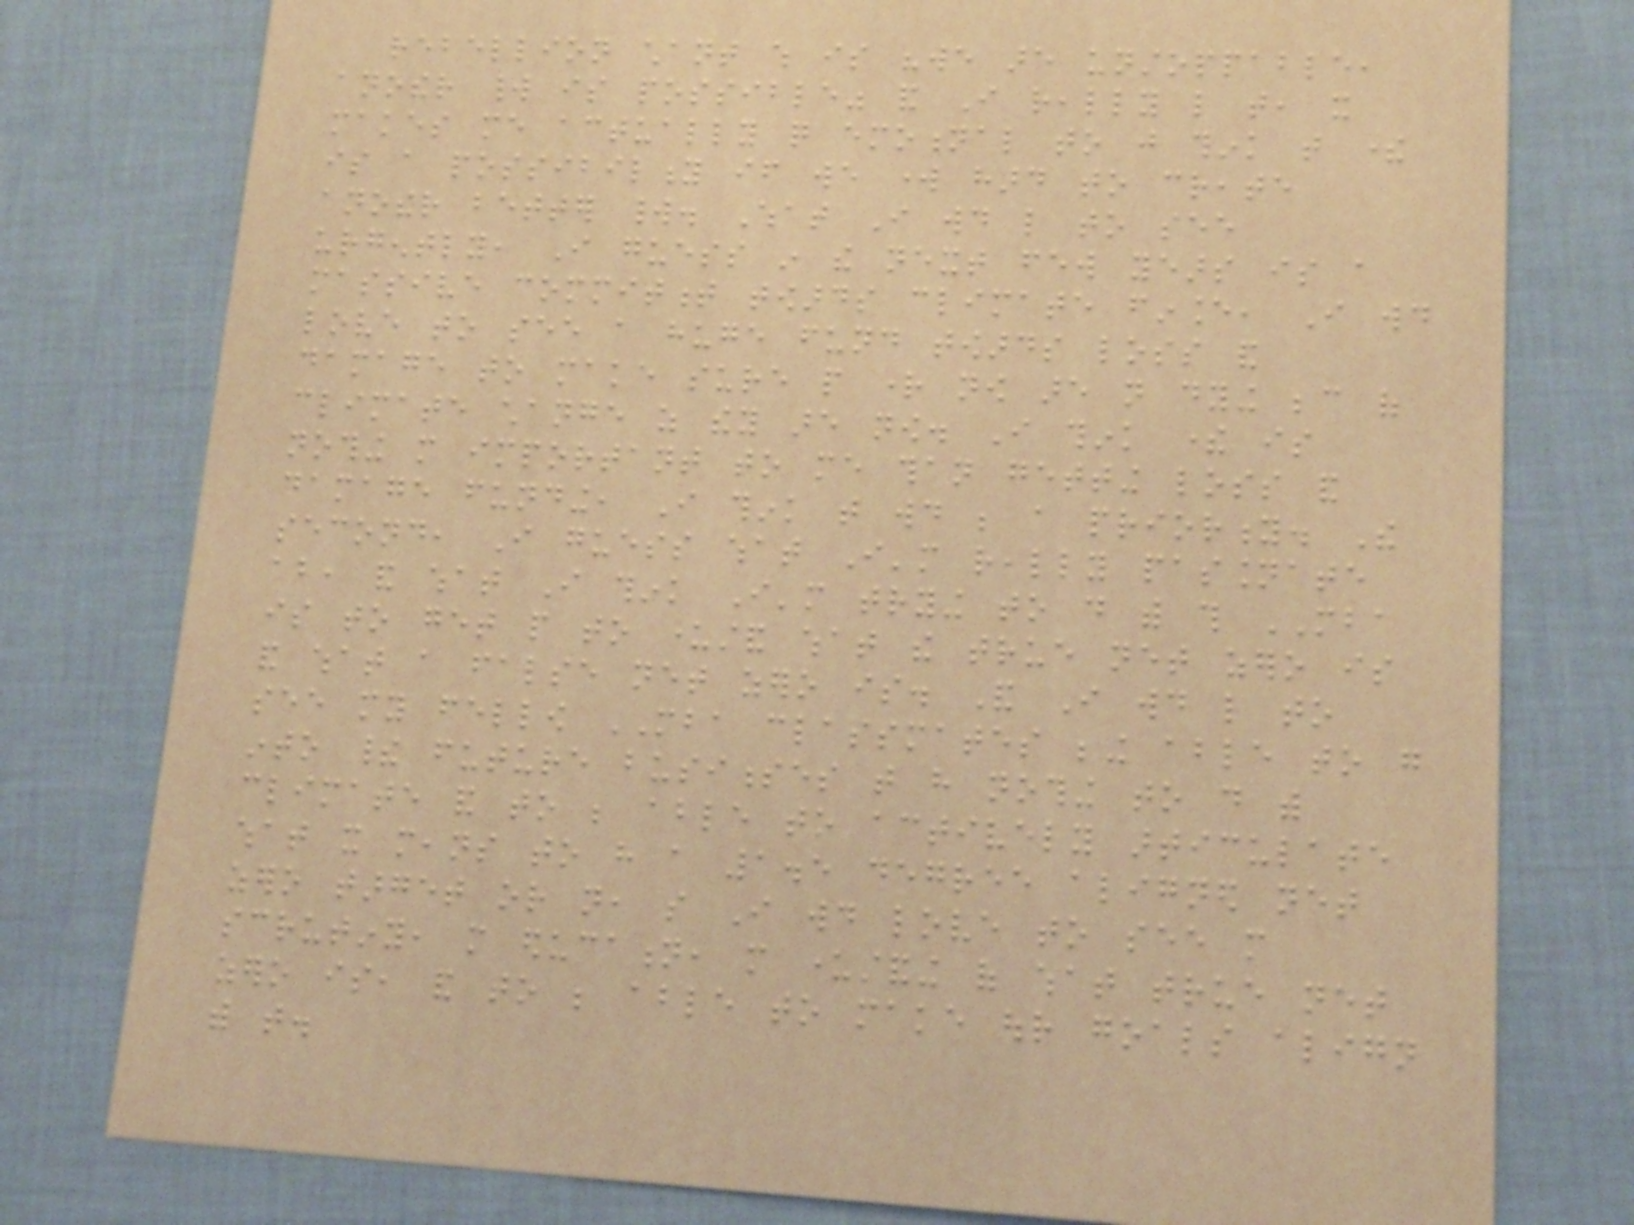rebellion chant which is "we are unstoppable,
another world is possible" and I really like that, it
makes me actually quite emotional to just think that there
is a possibility if we work hard to create
another better world. What I would like to see
urgently, I guess in the next few years is a
massive commitment towards climate finance, I would
love to see a huge fund towards loss and
damage to make sure people right now are not dying because of
climate change as they are now. I think there is
nothing more important to me than getting loss and
damage funding, I think that would be a priority. The
second, I guess what I'm really passionate
about, and what I think I'm trying to do with this MBA
is to get people to understand what the true net zero is
and what a false net zero is. And I would like to
see my fellow MBA classmates being able to go
into their future businesses that have nothing to do with
climate and to be able to actively articulate
what it means to have a 1.5 degree aligned net
zero target or not, so I would love to see more
scrutiny, more education, more understanding of what true net
zero is, and to be able to make our goals align
with that.
